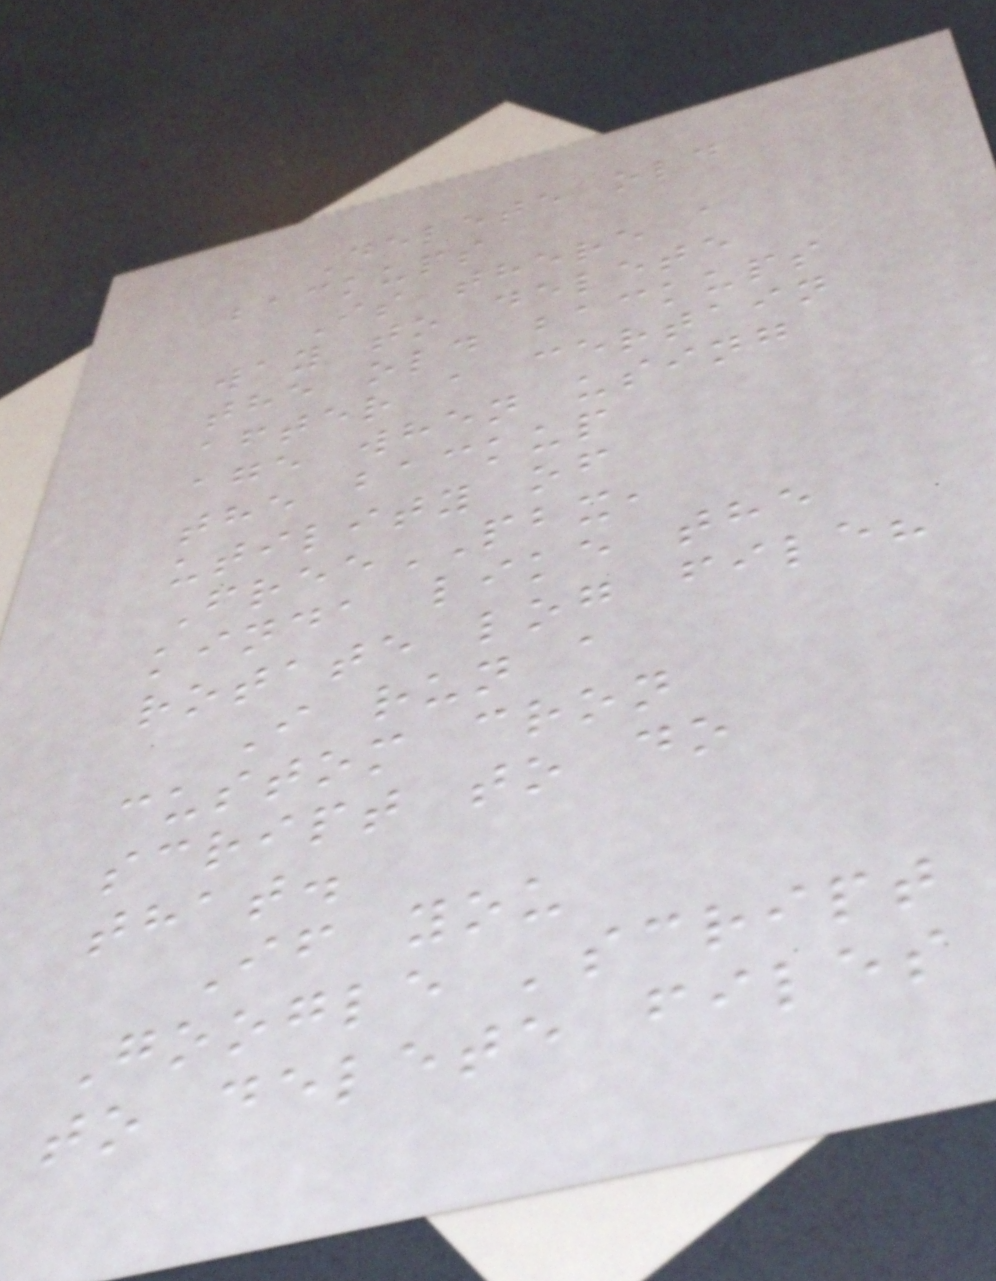Delete old
backups
Is there a
way to delete
the old backups
after a certain
age when using
the backup
utility of
FreePBX,
kinda like the
rotate log file?
I run a
custom cron
script to do
that.
If you
Google 'script
to delete files
